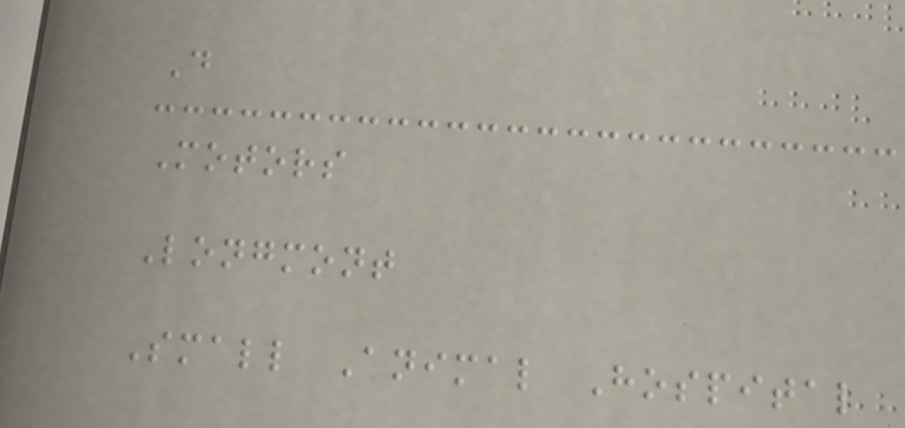D
Motors
Longmont
Small Animal Hospital
